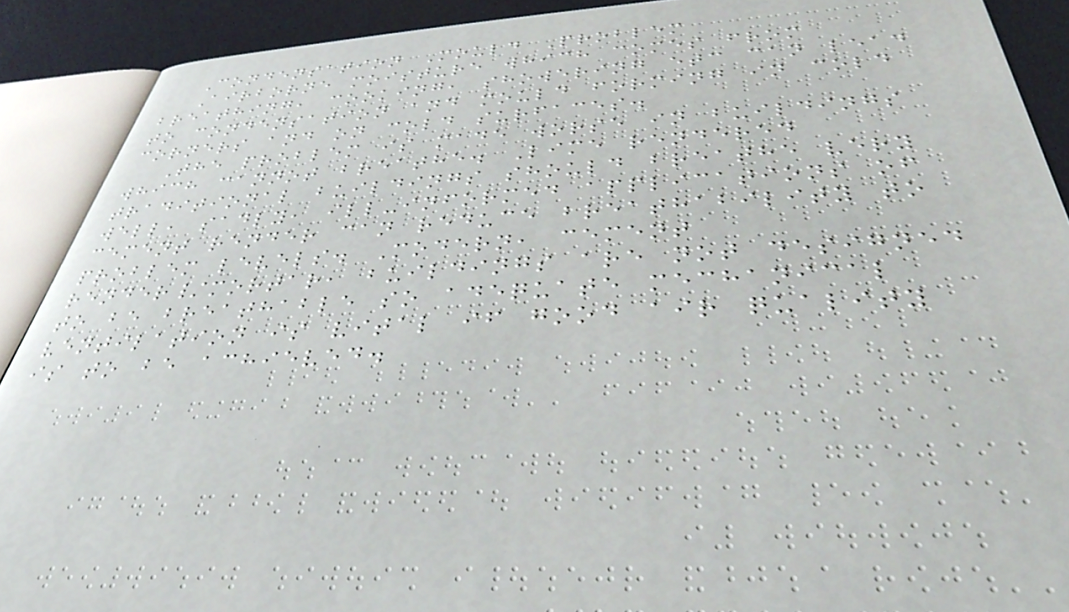Condensation Mould Problem
Airborne moisture which comes from
breathing, cooking, showering etc can lead
to condensation and mould forming in cold
corners and on cold surfaces.
The problem is made worse in buildings
which cannot breathe. Lime rendered
traditional buildings should breathe very
well, sadly, ill-informed applications of
cement render can reduce breathability to
problem levels. Modern, cement
render/mortar, buildings are not designed
to be breathable so adequate mechanical
ventilation is vital if good air quality
is to be achieved.
